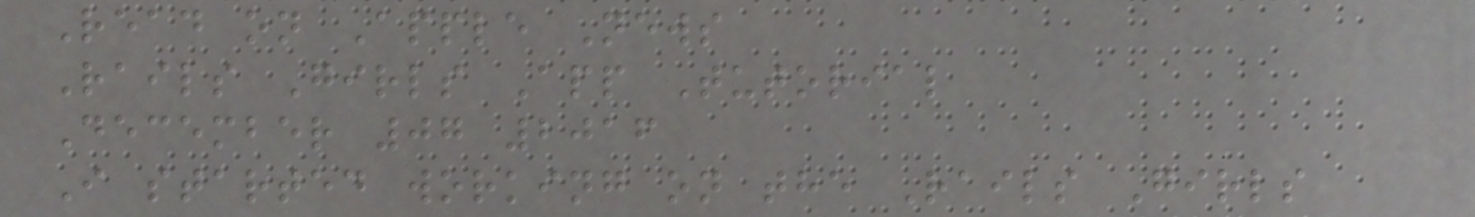Read on Apple News
Rails Girls App Tutorial
December 07 2016
I started working on the Rails Girls
